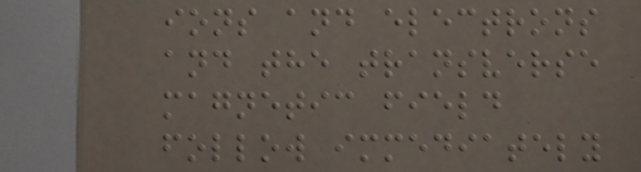ions and electrons
and the transverse
magnetic field
follow immediately
